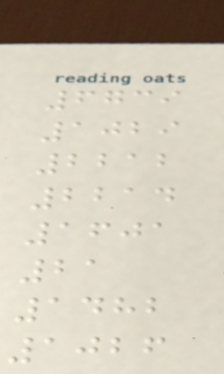6739
1029
2212
2214
1601
21
1482
1026
